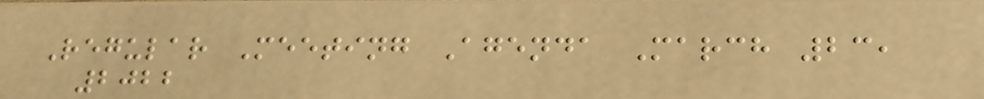Regular Meeting Agenda March 23,
2022
